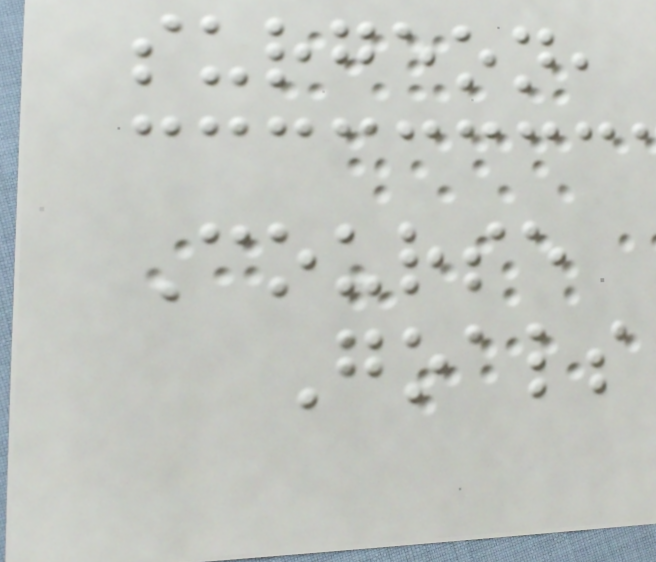surgeon,
Course
Goals
